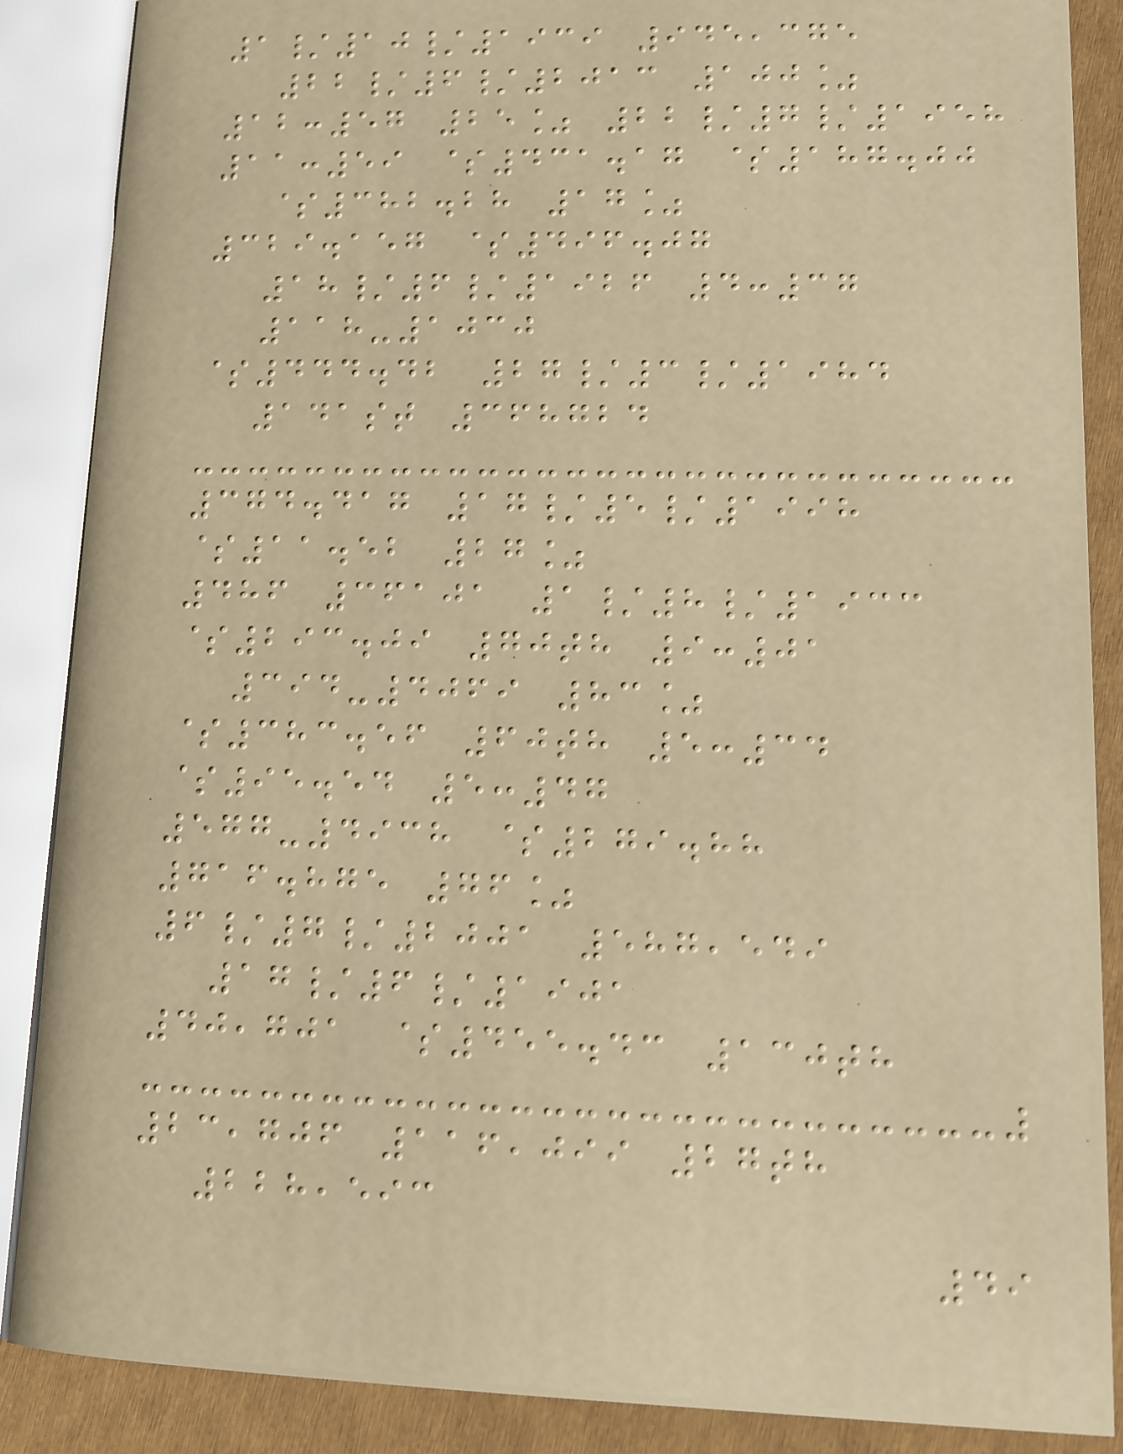1/10/1939 945,375
22/6/2013 100%
12:57 25% 22/7/1958
11:59 $431.17 $187.00
$382.28 17%
329.157 $496.07
18/6/1926 4:37
118-1030
$444.42 27/3/1984
141st 368724
374.417 17/5/1998
$11.52 27%
486 36101 1/8/1933
$293.09 70th 9:01
394-4069 83%
$383.56 60th 5:34
$95.54 5:47
577-4938 $279.88
716.875 76%
6/7/2001 587,549
17/6/1901
40,701 $455.43 130th
23,706 116,099 27th
228,593
49
